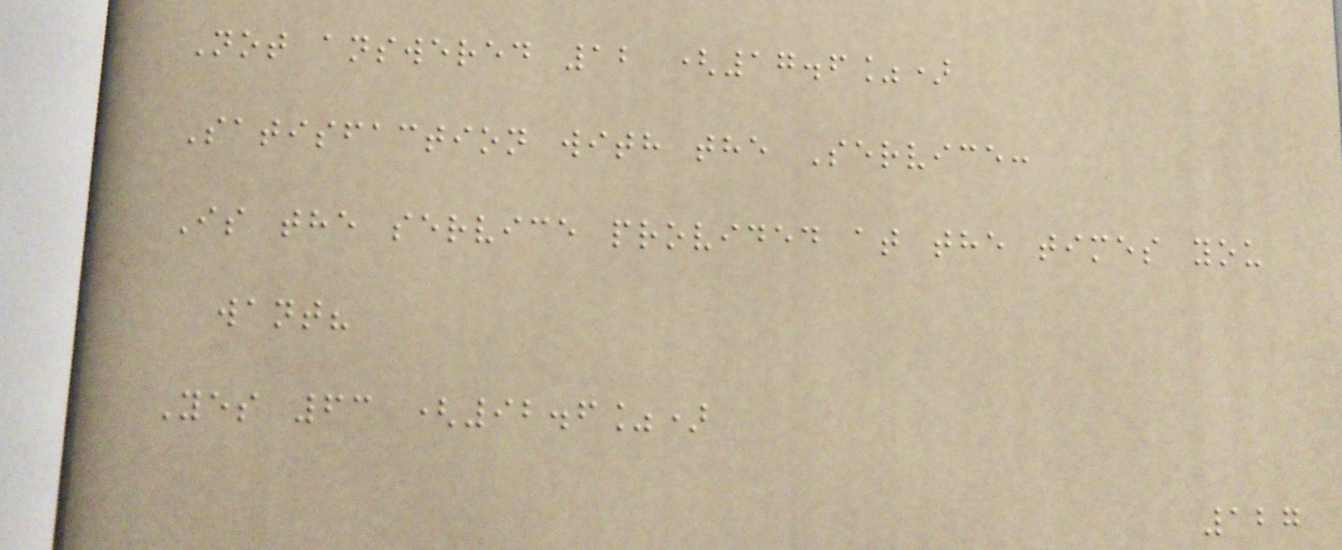Not answered 12 (17.6%)
Satisfaction with the Service:
Is the service provided at the times you
want?
Yes 63 (92.6%)
127
